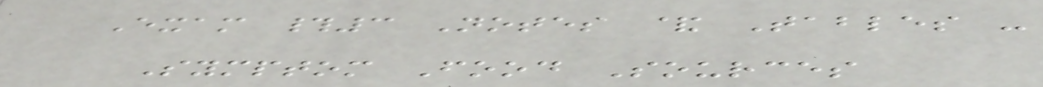Exam #3 Notes & Tables -
Symptom Food Sources
